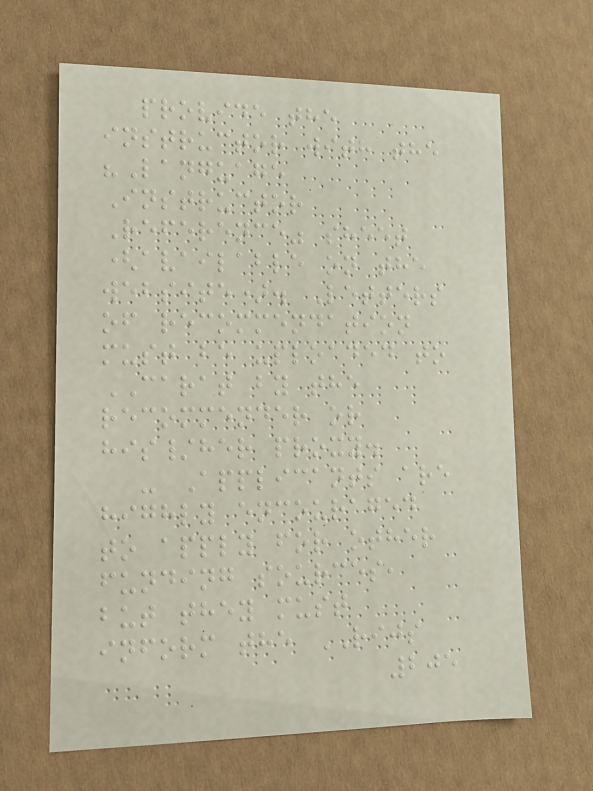provide the
instructor with the
"Language
Instructor
Reference" sheet
(available on the
website). Letters
of recommendation
must be uploaded to
CARAT by the
recommender or
his/her proxy.
- Applicants are
highly encouraged
to apply for other
funding sources,
but they must
inform the RIJS
205
